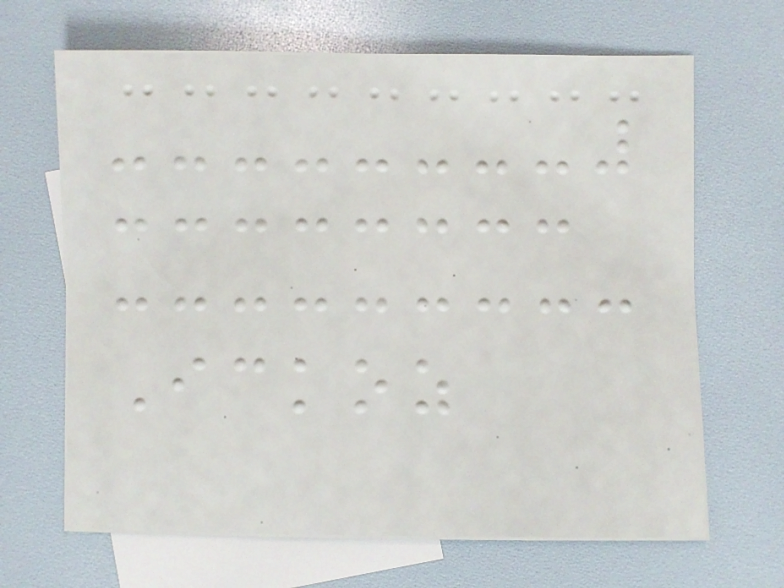Ickoz
